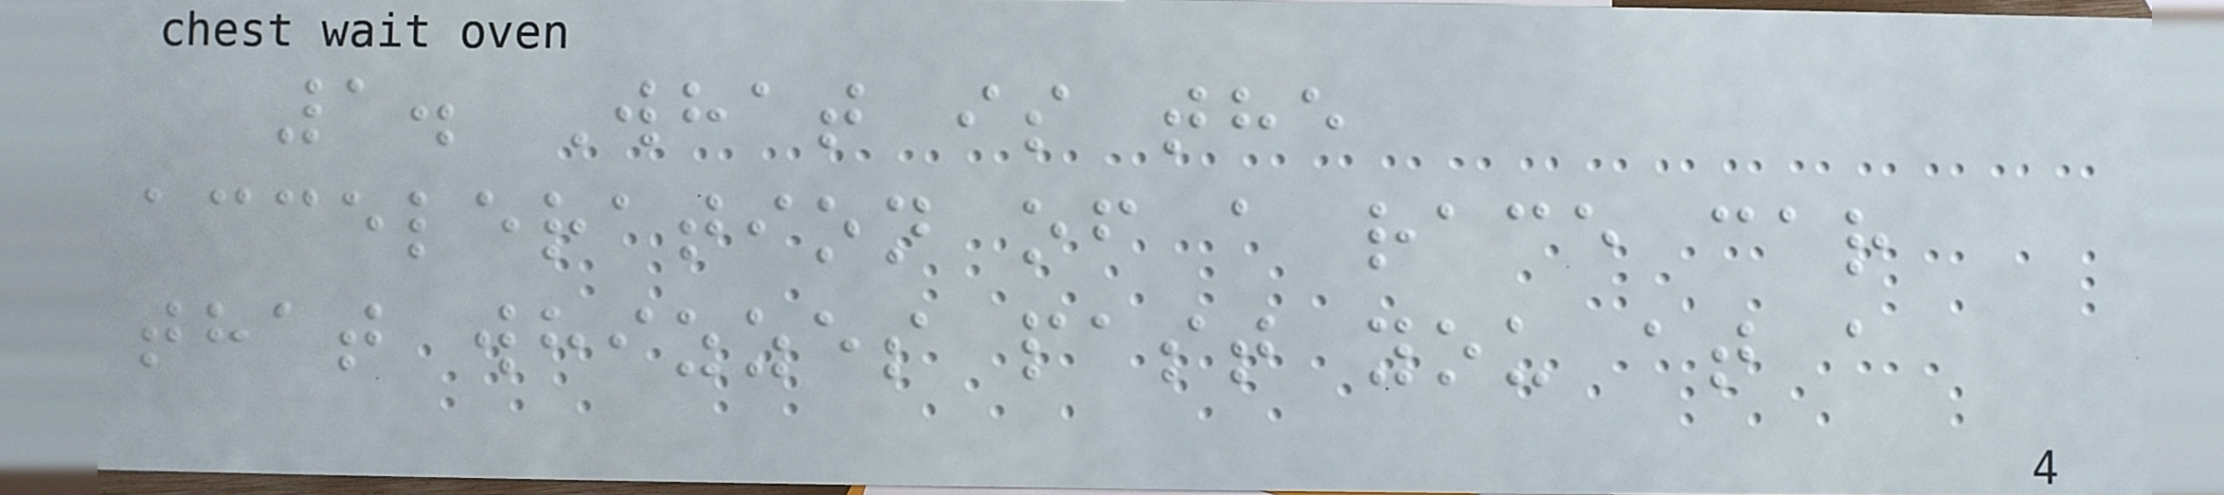1. What is the
acceleration of a race car
that whizzes past you at a
